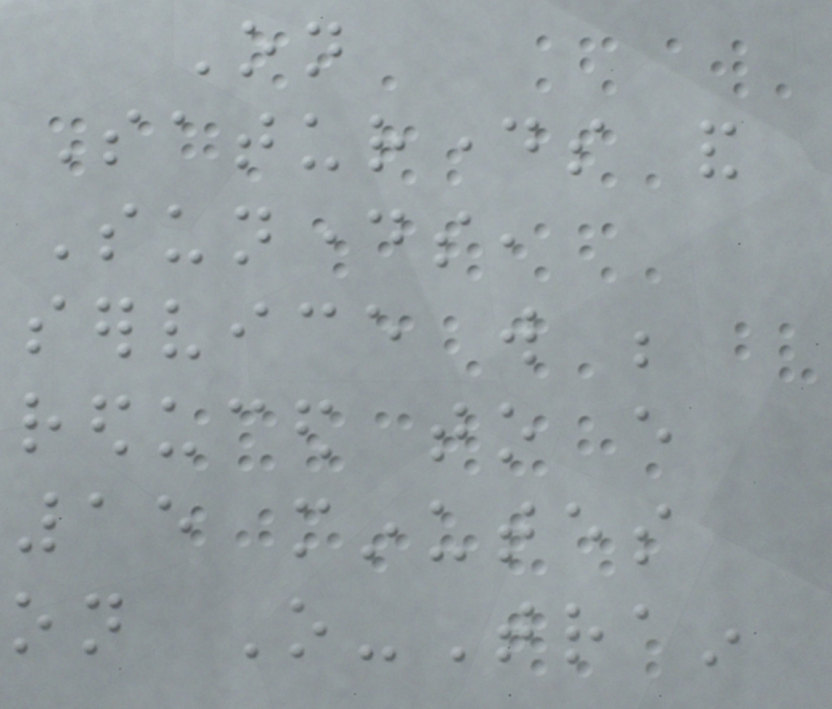On
Saturdays and
Sundays,
service will be
reduced to every
15 minutes
on O-Train
